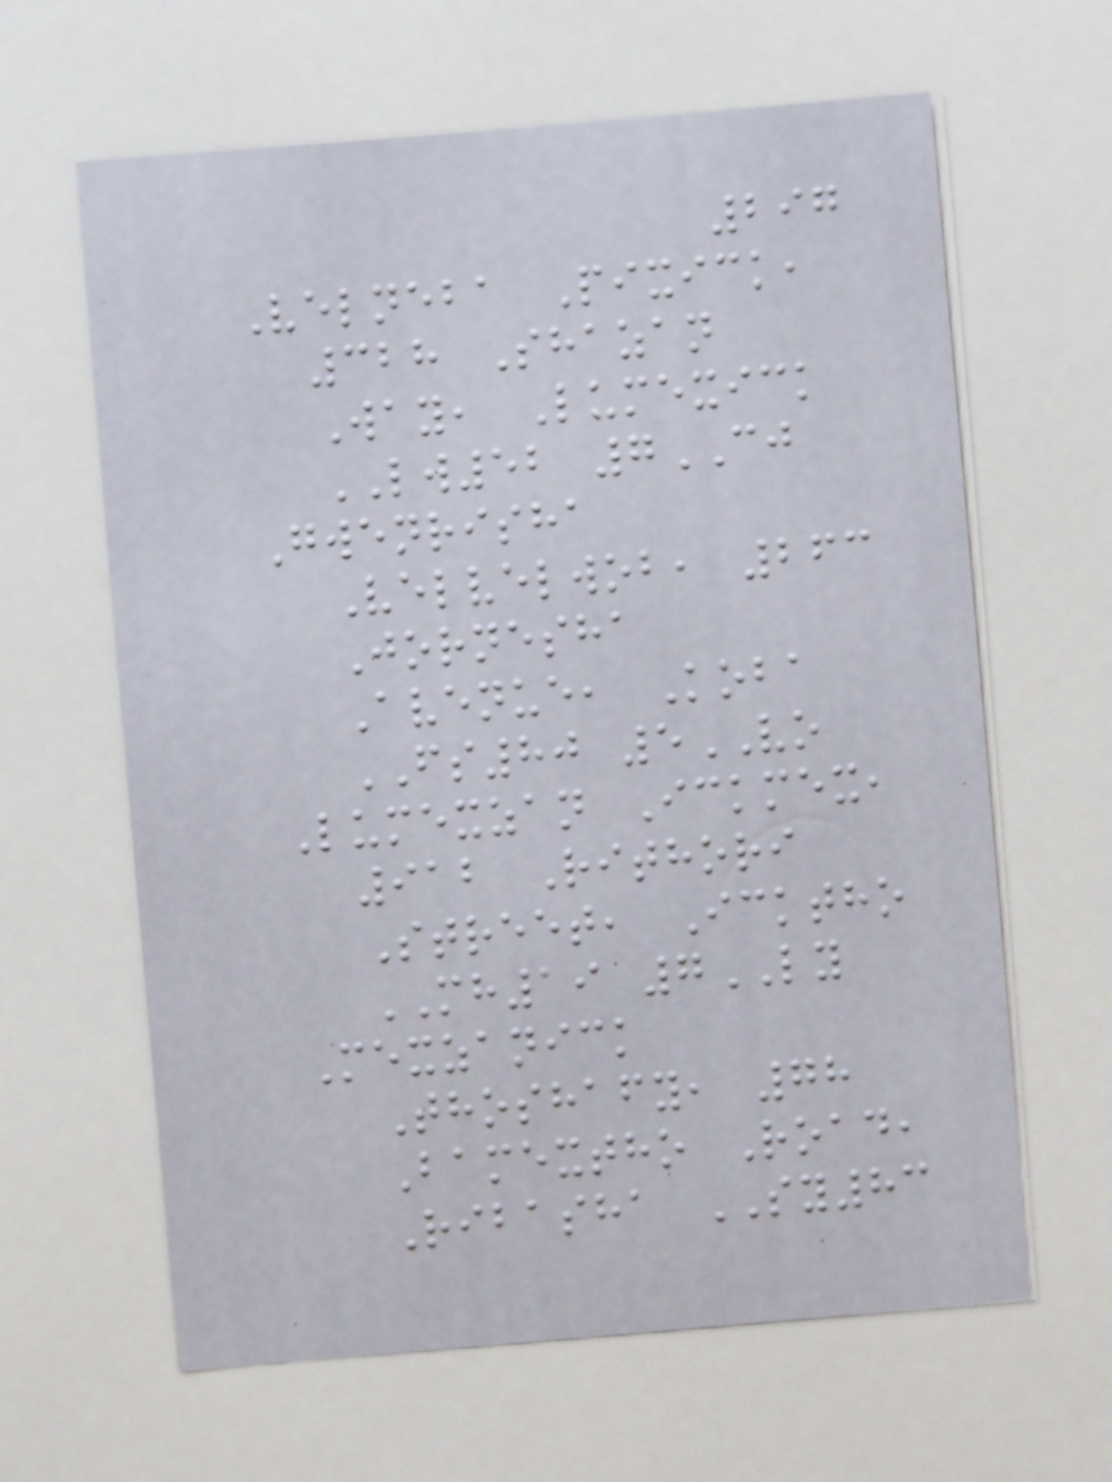297
Velneba Pixick,
328 Shazan
Way, Lumexick
LW52 7CJ
Gwenrisha
Velvelwob, 263
Jornesha
Avenue, Koba
FS80 5VO
Lumexzan Ickmex,
912 Rithori
Street, Icktho
MH19 7LY
Mexzanick
Thoshafy, 78
Bamextho Road,
Ribasha SY83
